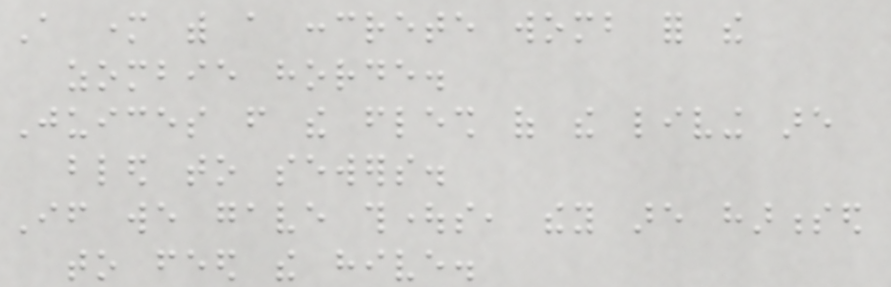A mother with a concrete womb for the
zombie horde.
Juices from the flesh of the living are
bled to sewers.
If we gave thoughts, they are harnessed
to feed the hive.
